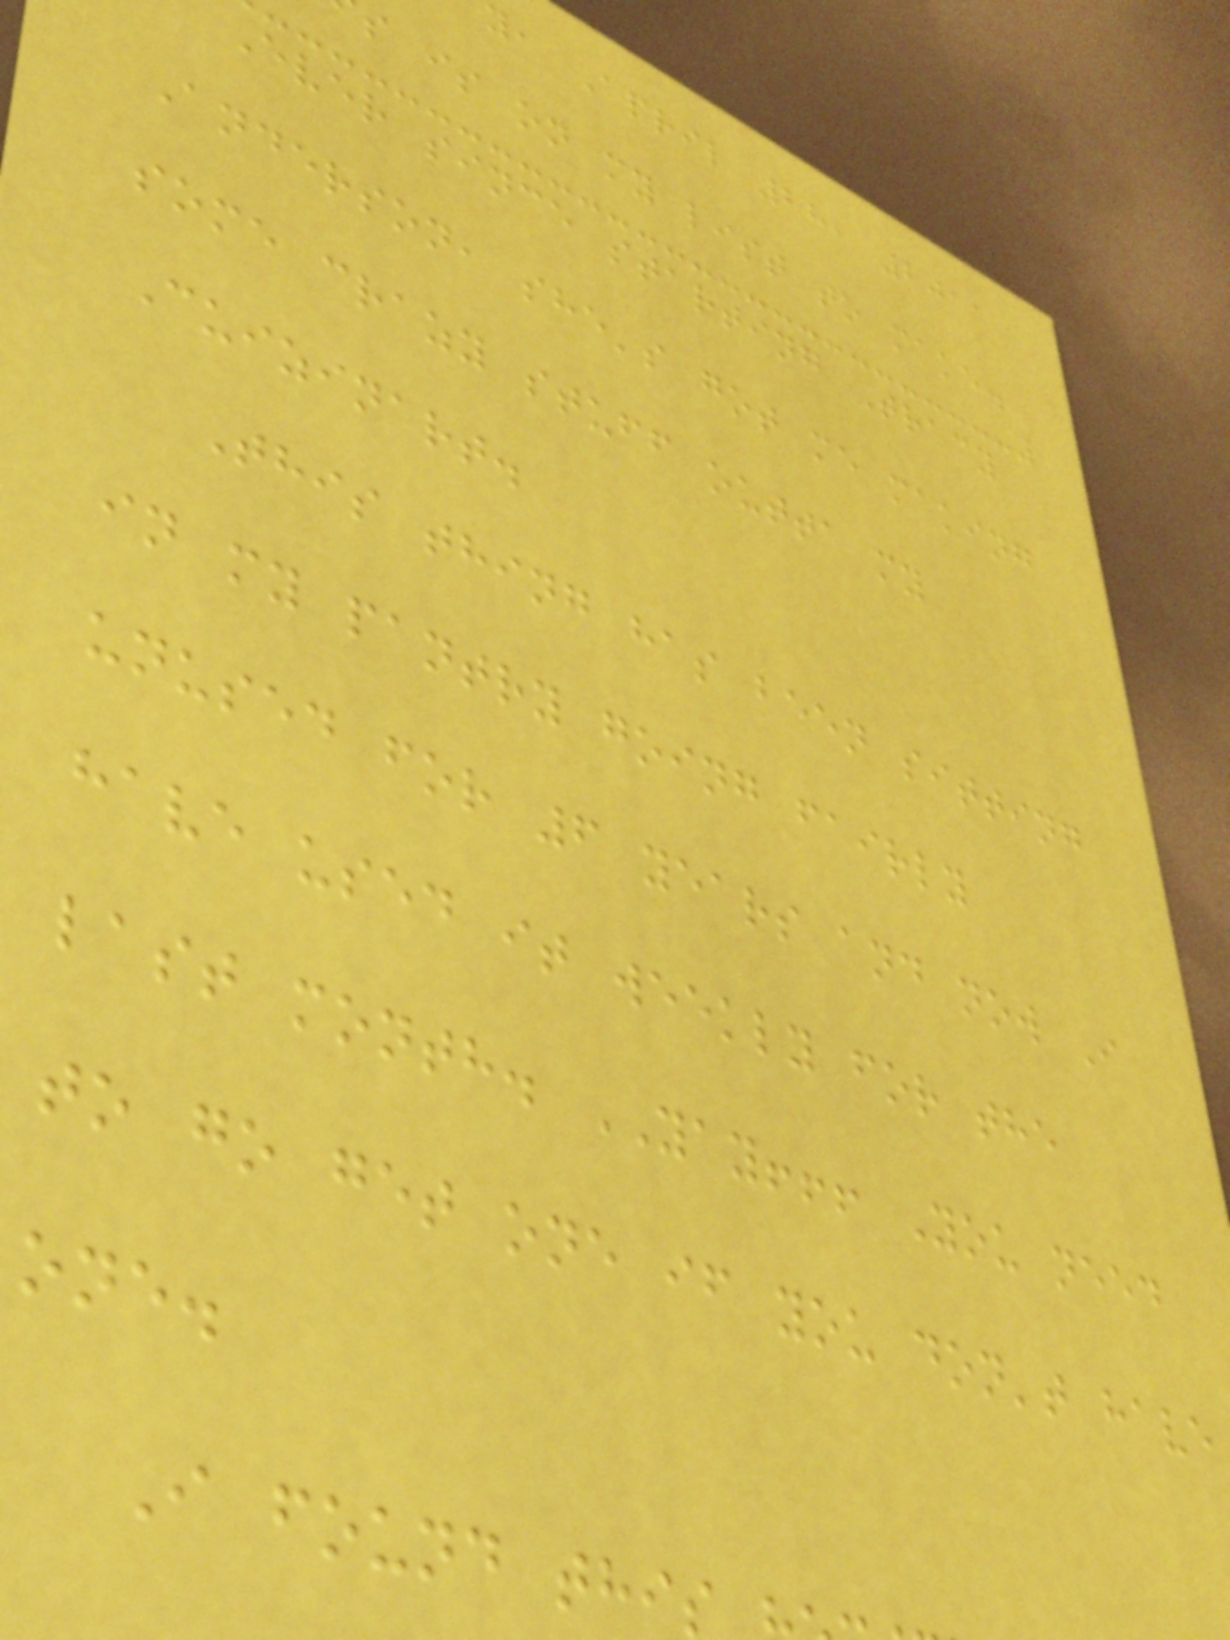y, April 28, 2011
s is on my list to make.
Ever since starting Tracy
Anderson, she's got me making
some crazy stuff outta my
Cuizinart.
This thing has been sitting
in my pantry going fairly
unused for 6 years and now I
have used it weekly for the
last month. YAY!!! You need
to go get one if you don't have
one.
I found thi
